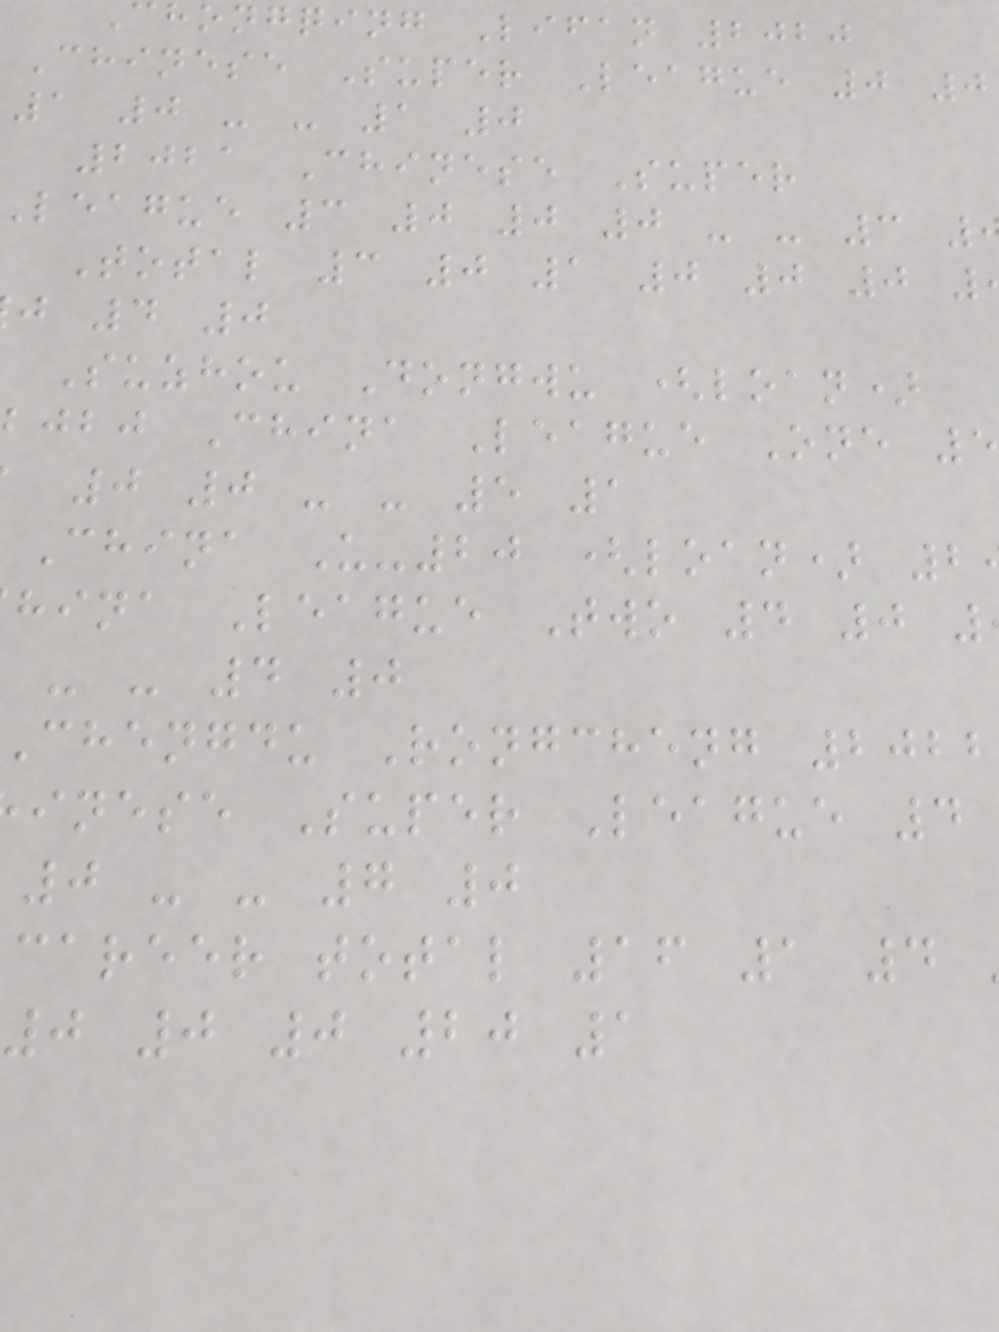hongqing Lifan 2020
Chinese Super League 0 0
1 0 - - 1 0
2021 Chinese Super
league 3 0 0 0 - - 3
Total 3 0 1 0 0 0
j 4 0
Suzhou Dongwu (loan)
bjbj China League One 5
0 0 - - 5 1
China U-20 (loan) 2
hina League Two 4 0
- - 4 0
chengdu Rongcheng 2022
inese Super League 4
0 - - 7 0
career total 16 1 4
0 0 0 20 1
